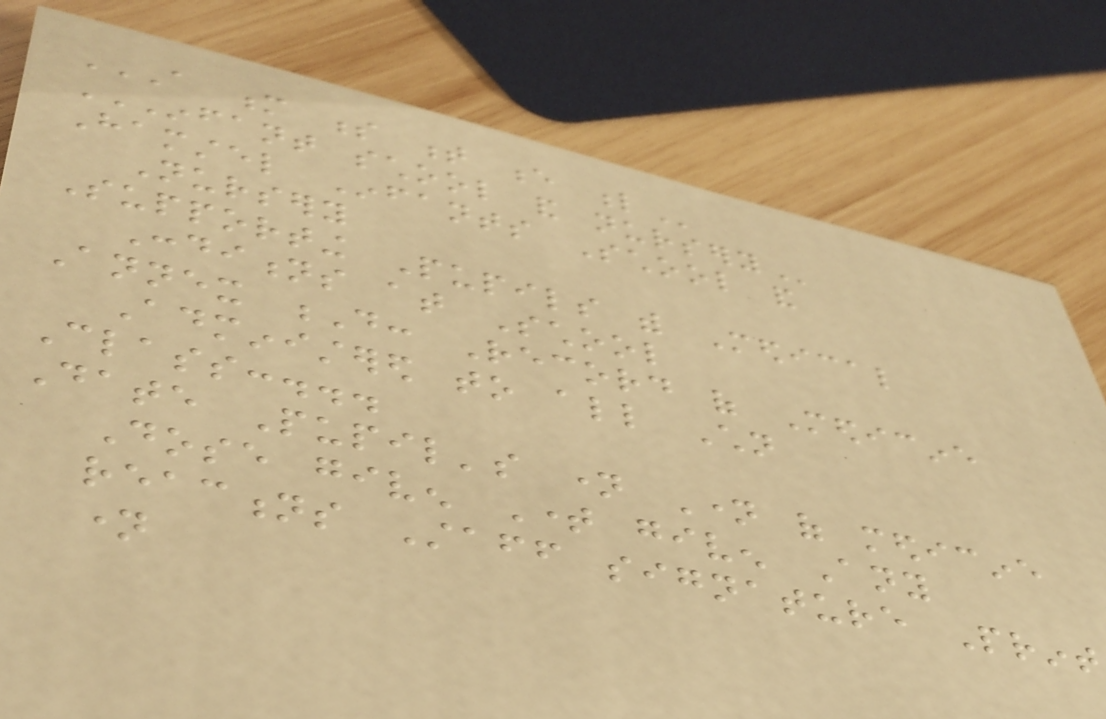A M S T E L
INFANT SCHOOL AND NURSERY
Hamstel Infants School and
Nursery
Supporting Pupils with Medical
Conditions at School
Annex D: Record of Medicine
Administered to all Children
Class:...
Date Pupil's name Name of medicine
Dose given Time given Any
reactions Staff signature Print
name
